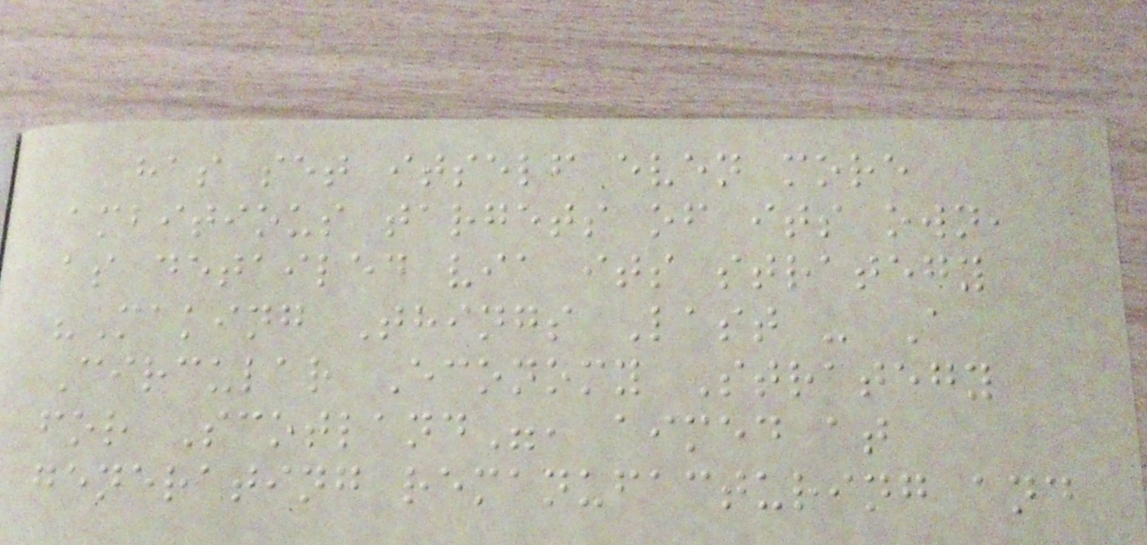has set itself even more
ambitious targets of its own,
as detailed via its strategy
"Making Things Last - A
Circular Economy Strategy
for Scotland", aimed at
generating remanufacturing and
